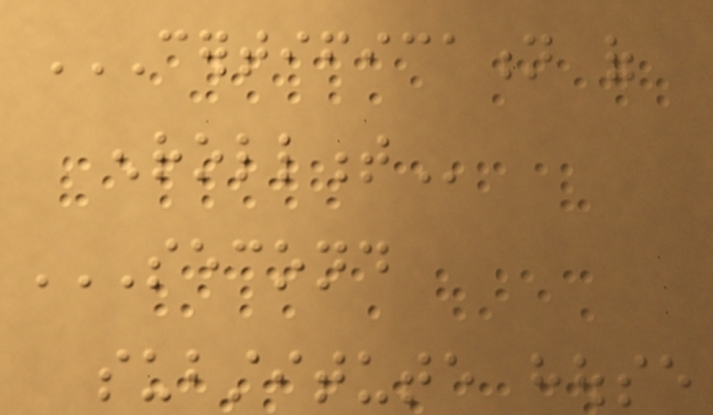CERTIFICATION OF
ENROLLMENT
SECOND
SUBSTITUTE HOUSE
